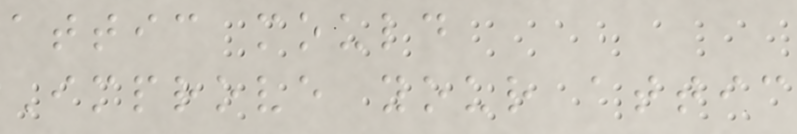attic mould
Improve your attic
